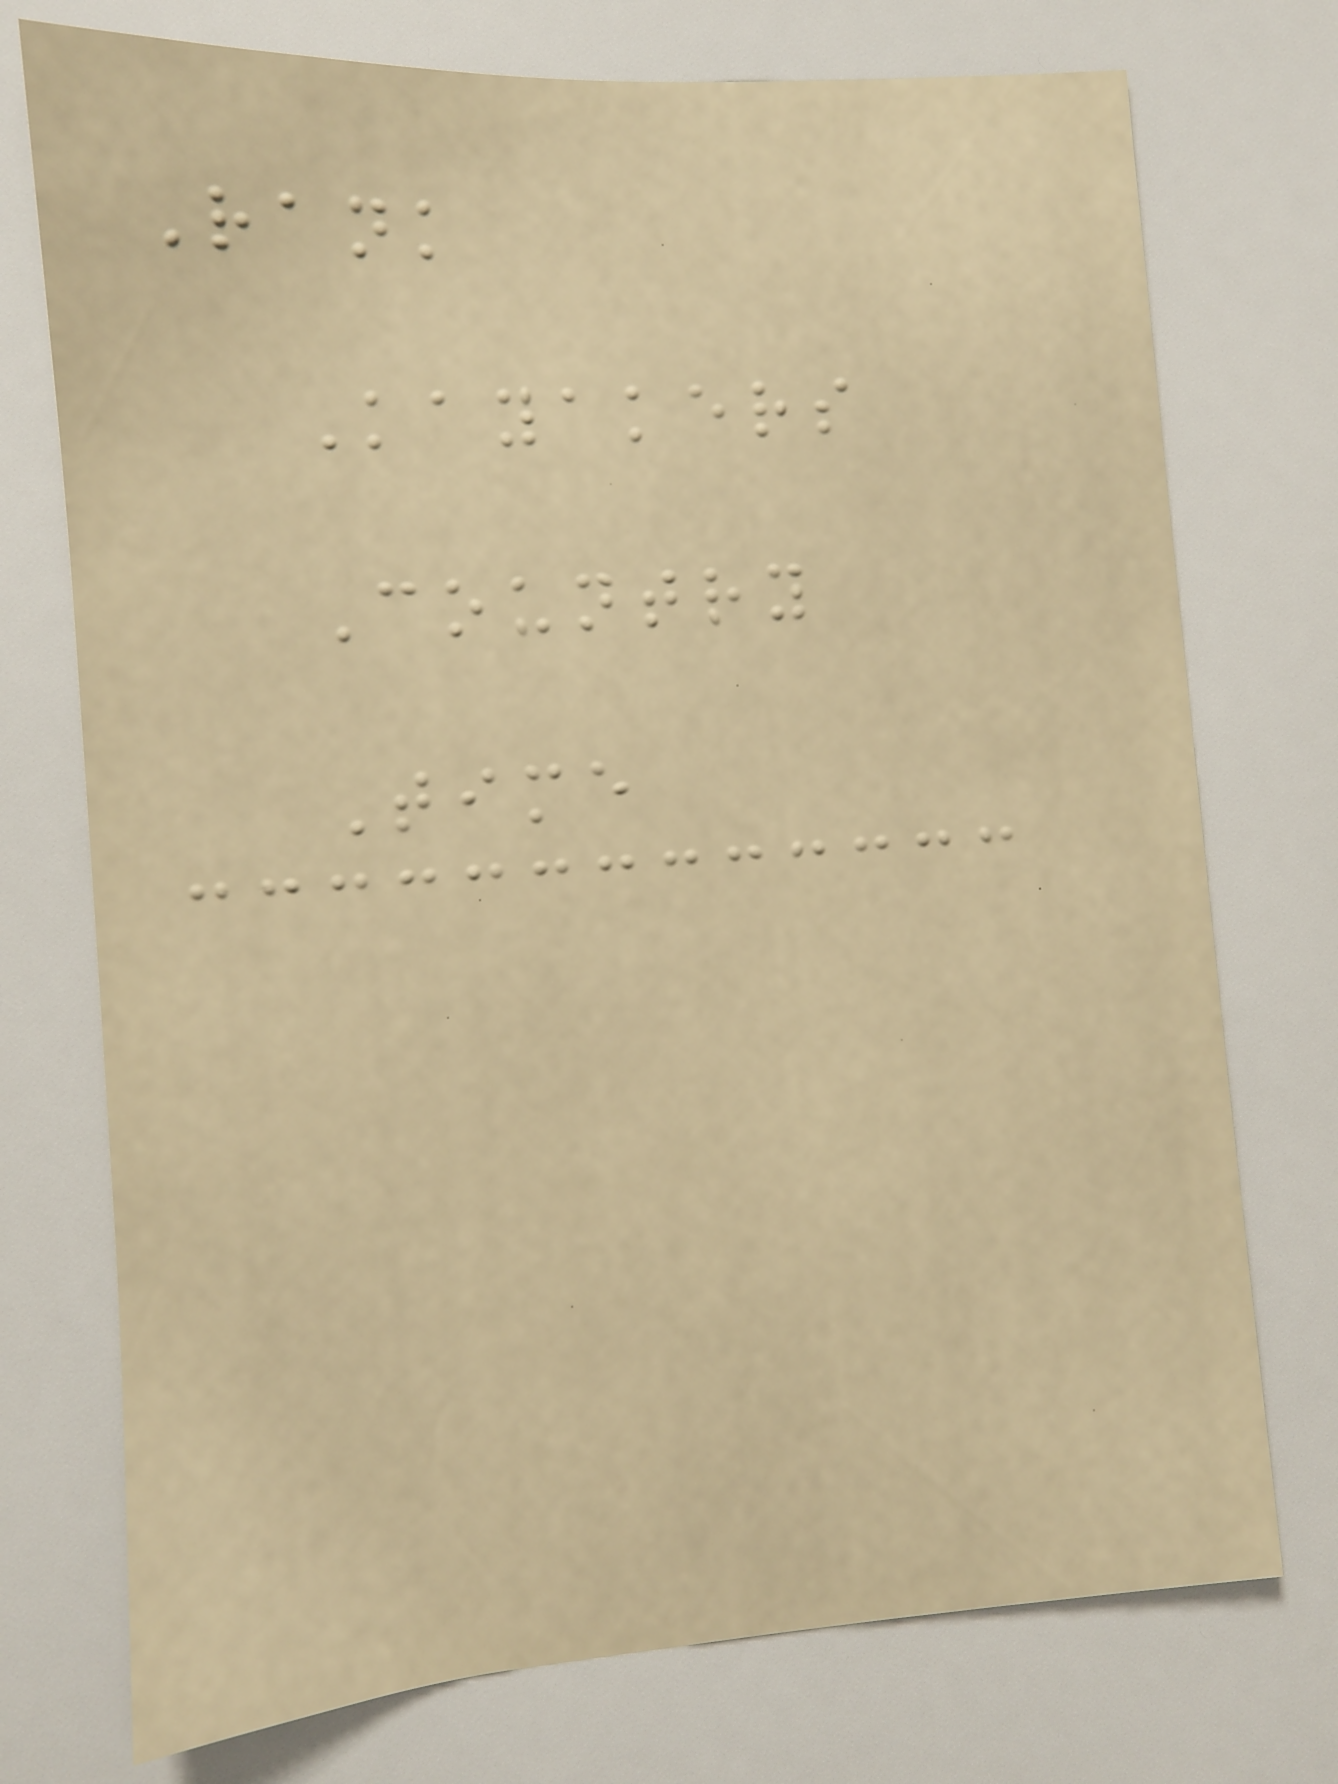Rank
Kayakers
Country
Time
